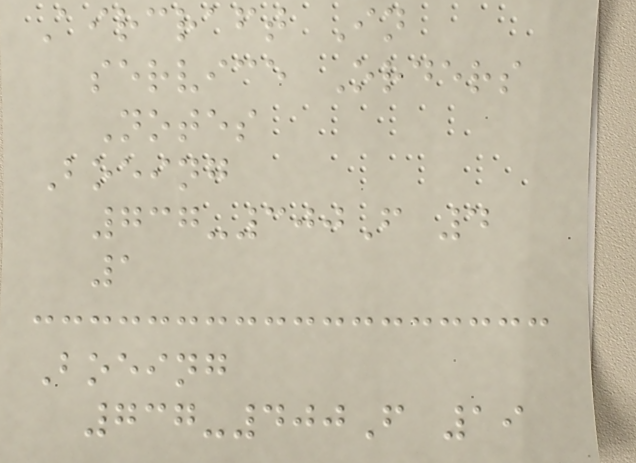Aircraft In
service Orders
Notes
Boeing
737-300F 4
1
Boeing
737-400F 19
